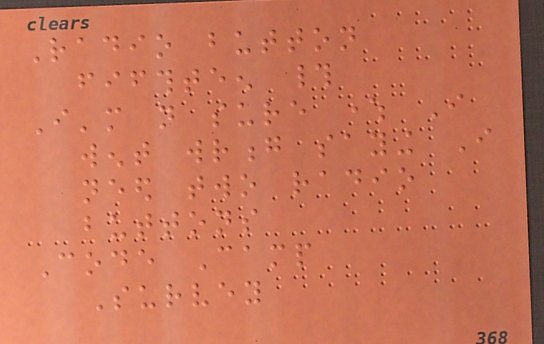Radio button
fifthteen #
I'm not sure where I
went wrong saying I
need two radio
buttons
Code Camp
Survey
